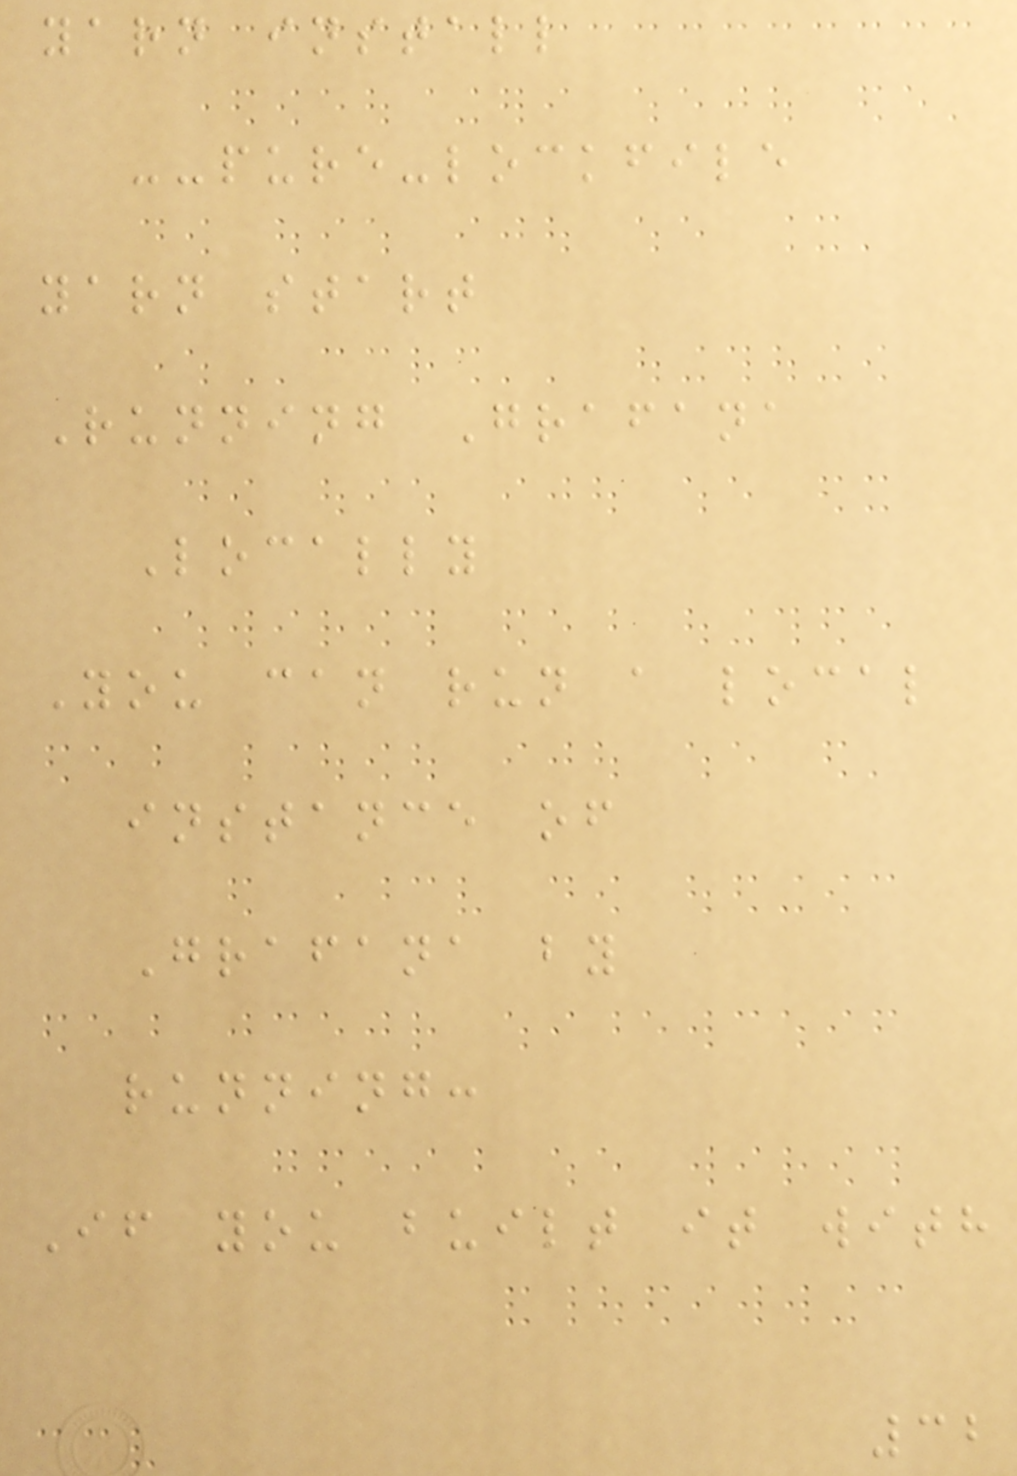yarn install
--pure-lockfile
yarn start
Running Grafana
Locally
You can run a local
instance of
Grafana by
running:
If you built it with
32
